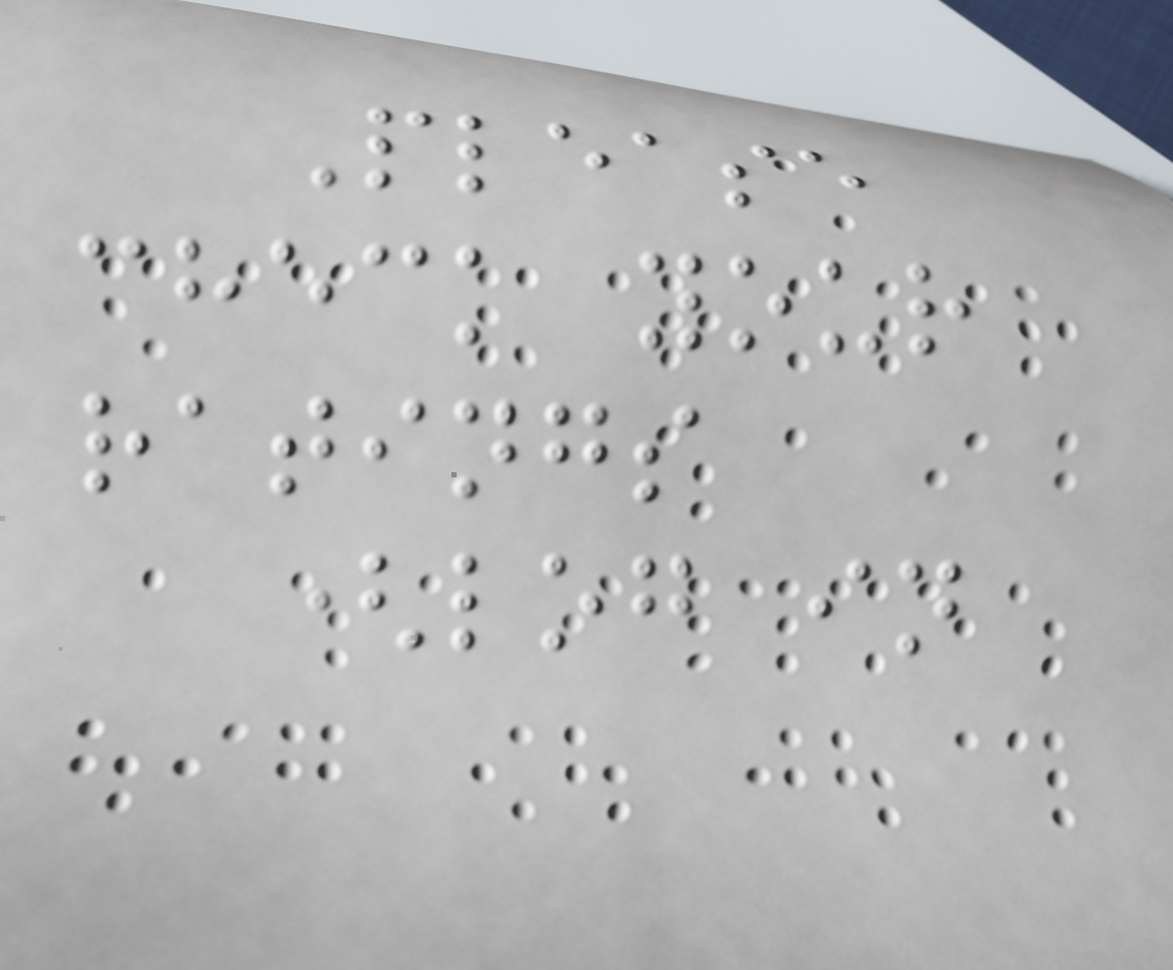Please
check your
ratings
(log in
